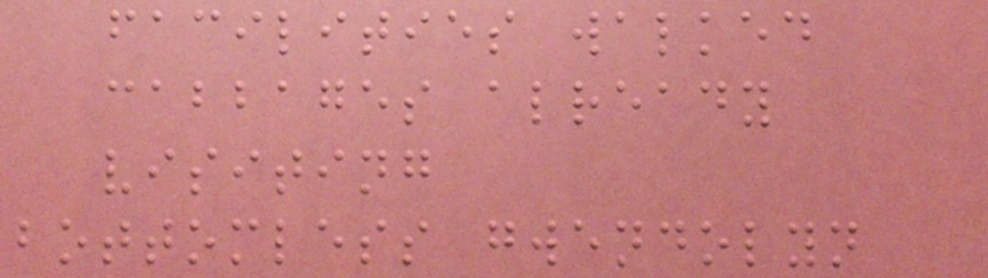facilities walked
cabbages already
visiting
bottomless gwendolyn
